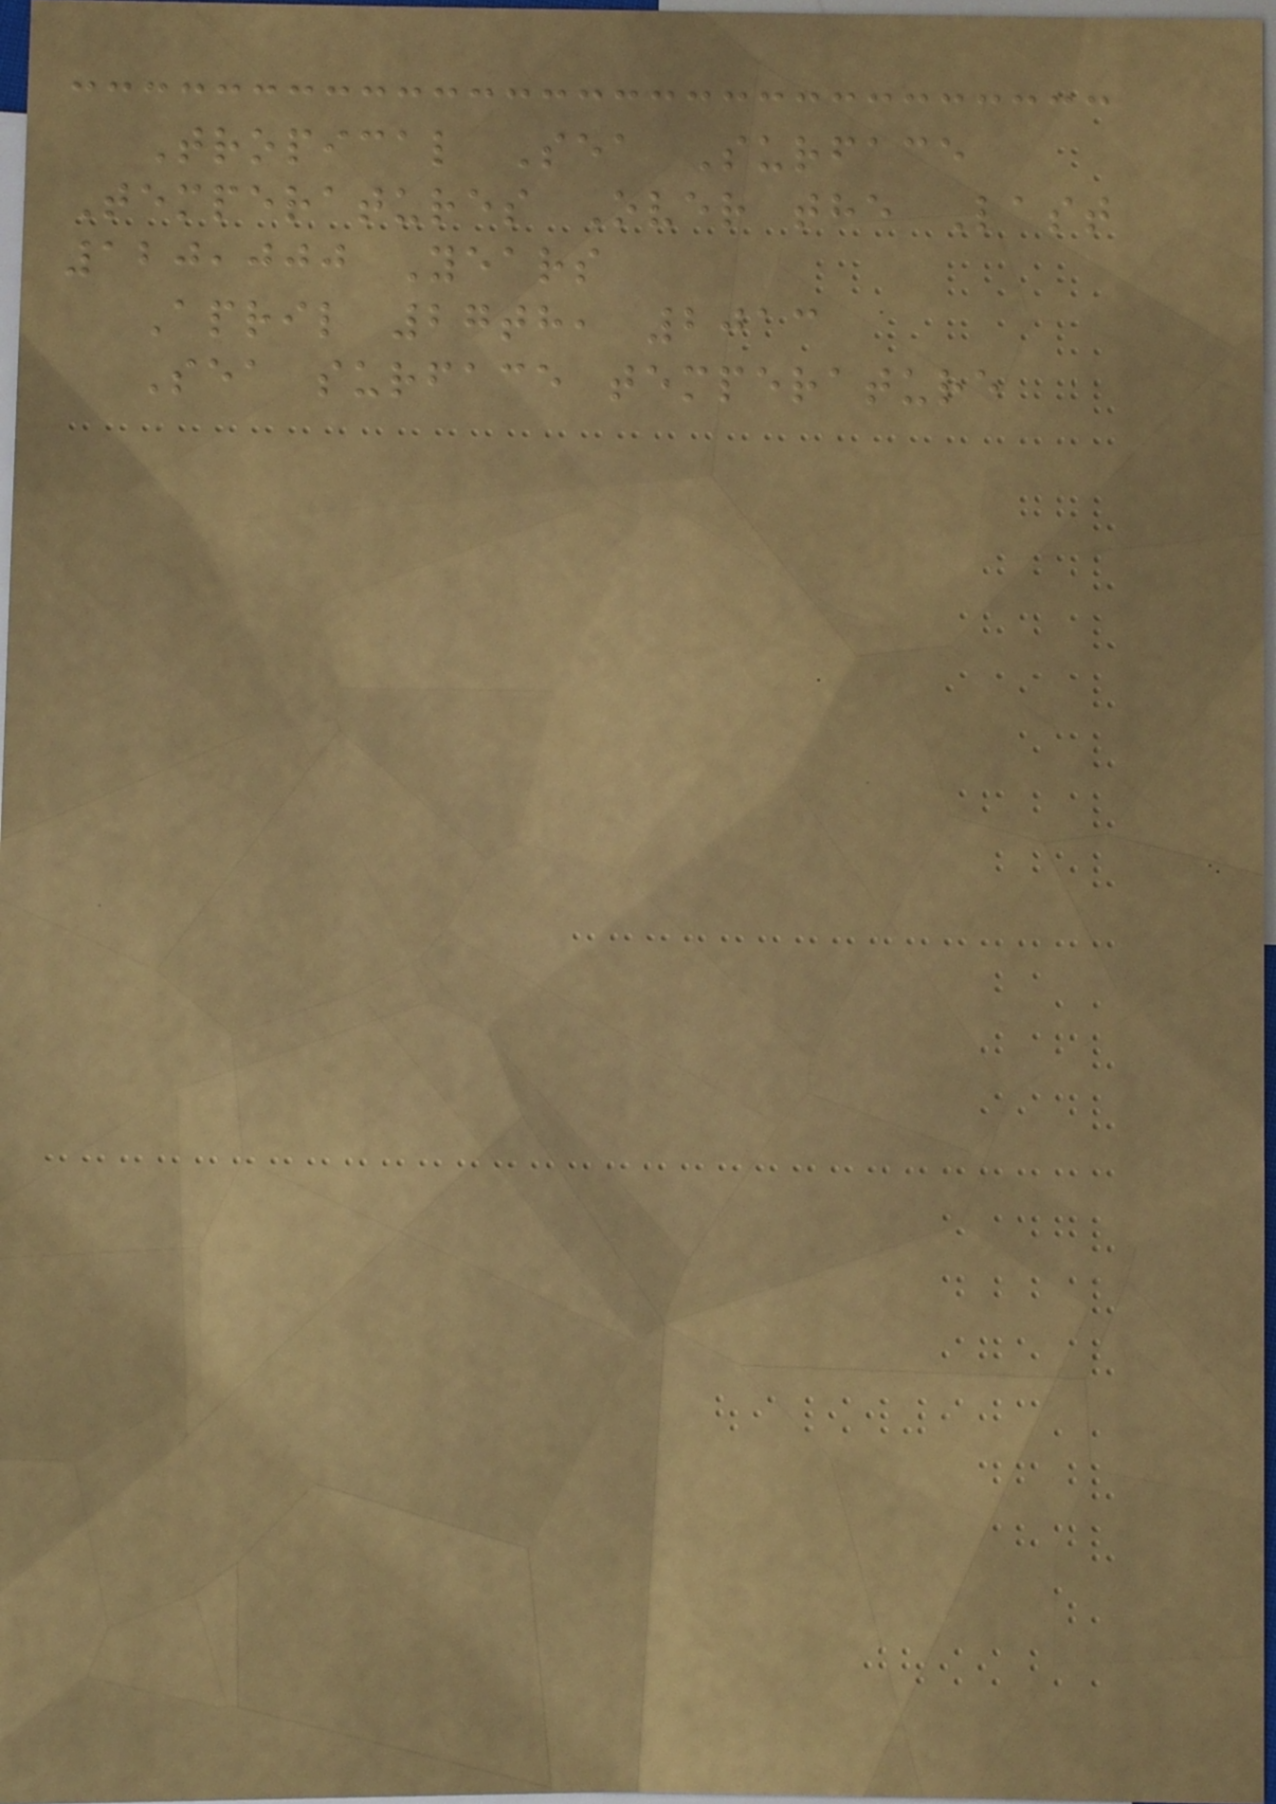Tropical Sea Surface
Temperatures Over the Last
120,000 Years
April 27th, 2013
Sea surface temperature
